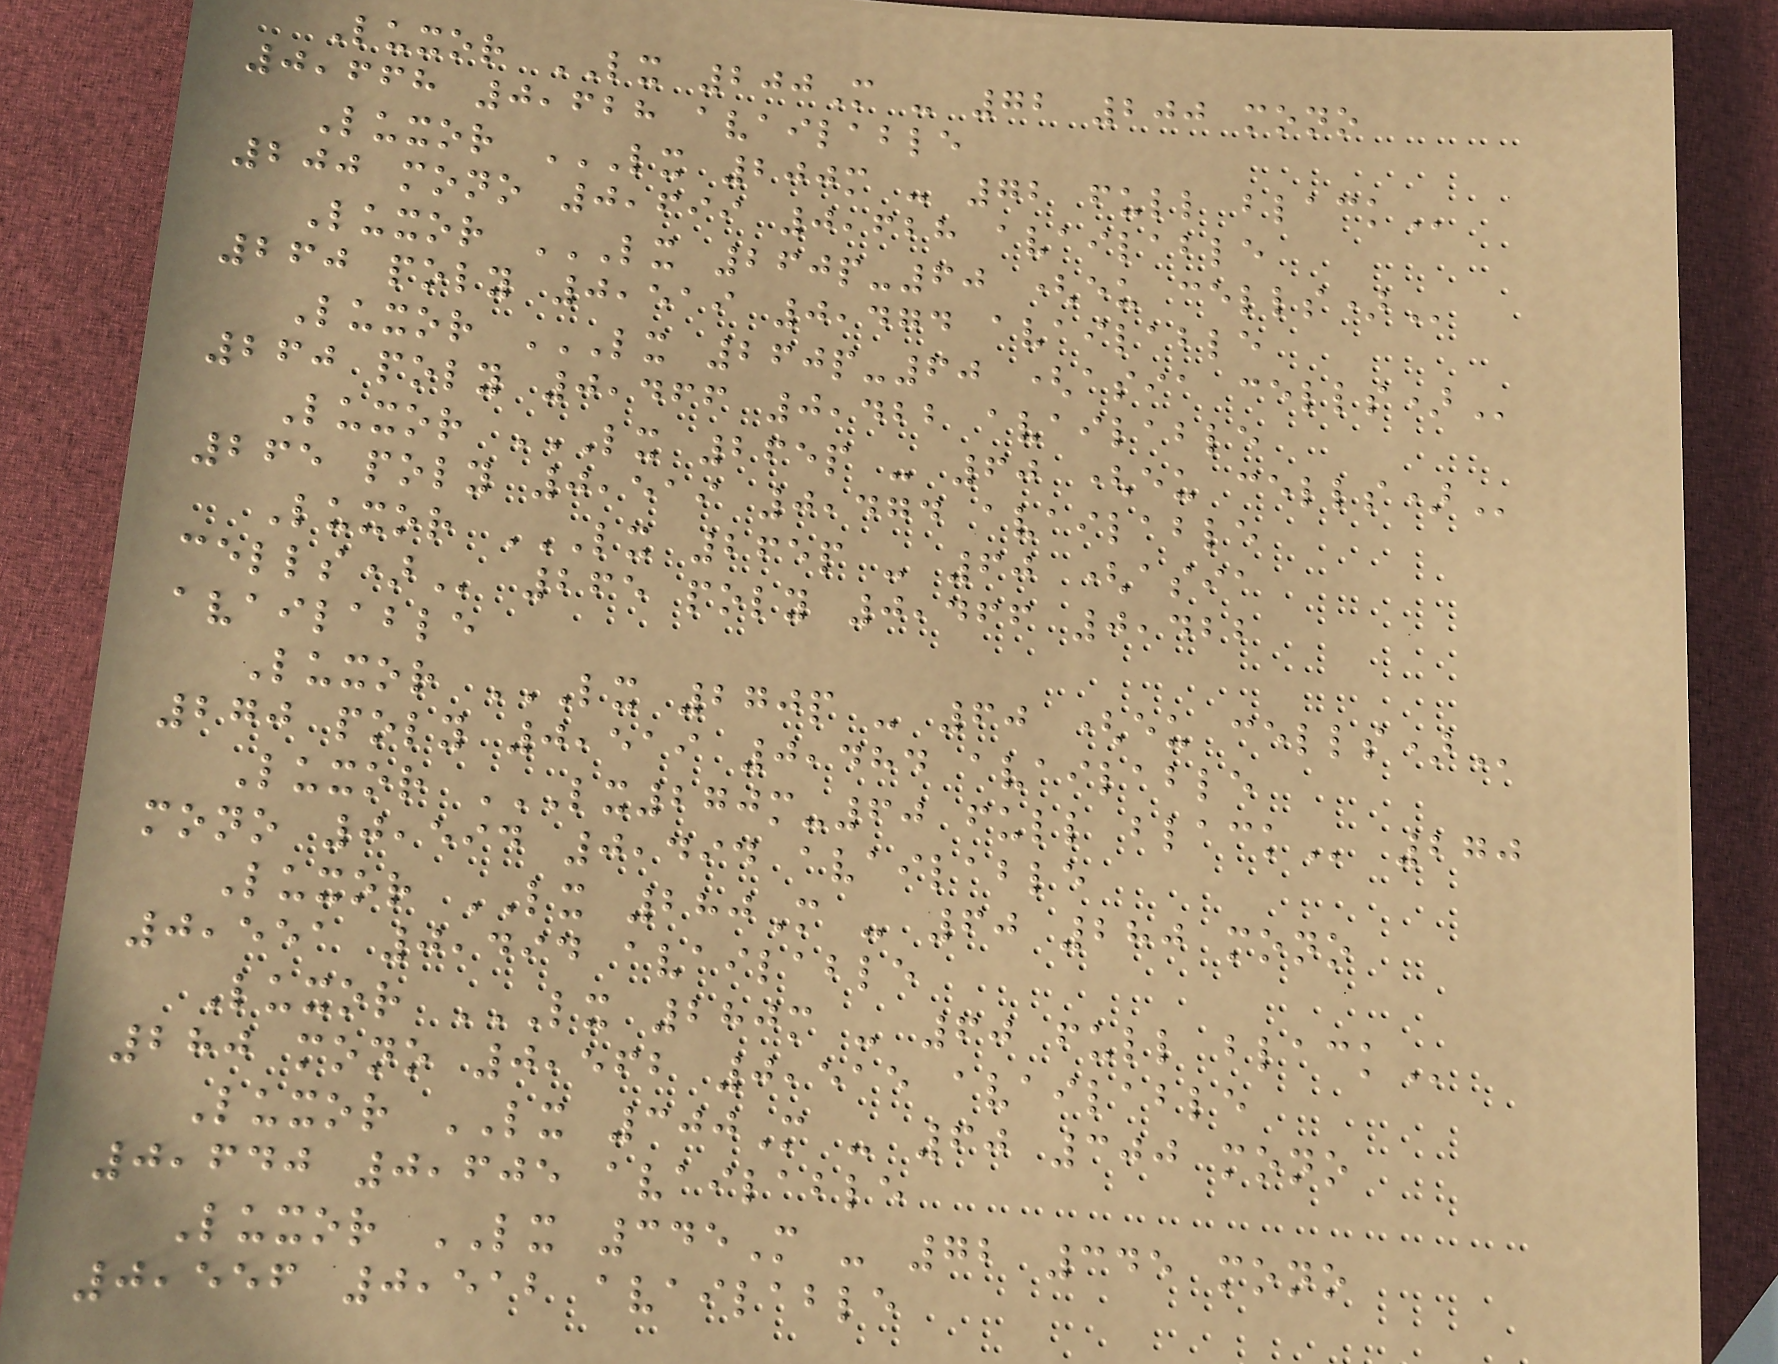Luxor LX 200M - 72 200 mono
0,668 0,628 available
Luxor LX 200M - 72 FULL BLACK
200 mono 0,699 0,628 available
Luxor LX 260P-60 (EU CELLS)
260 poly 0,519 0,474 available
Luxor LX 260P-60 (ASIA CELLS)
260 poly 0,466 0,422 available
Luxor LX 265P - 60 (EU CELLS)
265 poly 0,519 0,474 available
Luxor LX 265P - 60 (ASIA
CELLS) 265 poly 0,466 0,422
available
Luxor LX 270P - 60 (EU CELLS)
270 poly 0,519 0,484 available
Luxor LX270M-60 FULL BLACK 270
mono 0,594 0,494 available
Luxor LX 280M - 60 280 mono
0,551 0,494 available
Luxor LX 280M - 60 FULL BLACK
280 mono 0,562 0,515 available
Luxor LX 300M - 60 300 mono
0,640 0,605 available
Luxor LX 345M - 72 345 mono
0,556 0,512 available
